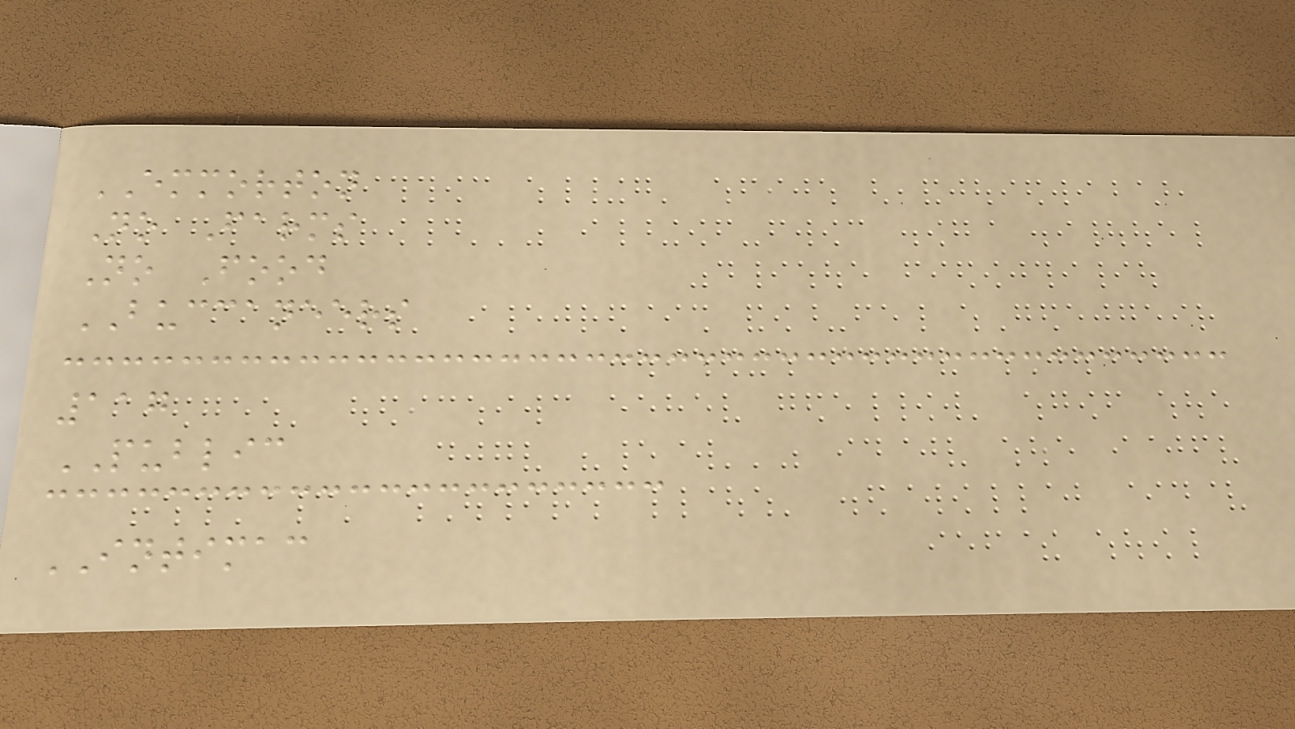EMMORTON
No Farms
No Food
BUCCANEERS
117
PUBLIC
INTIMAC
